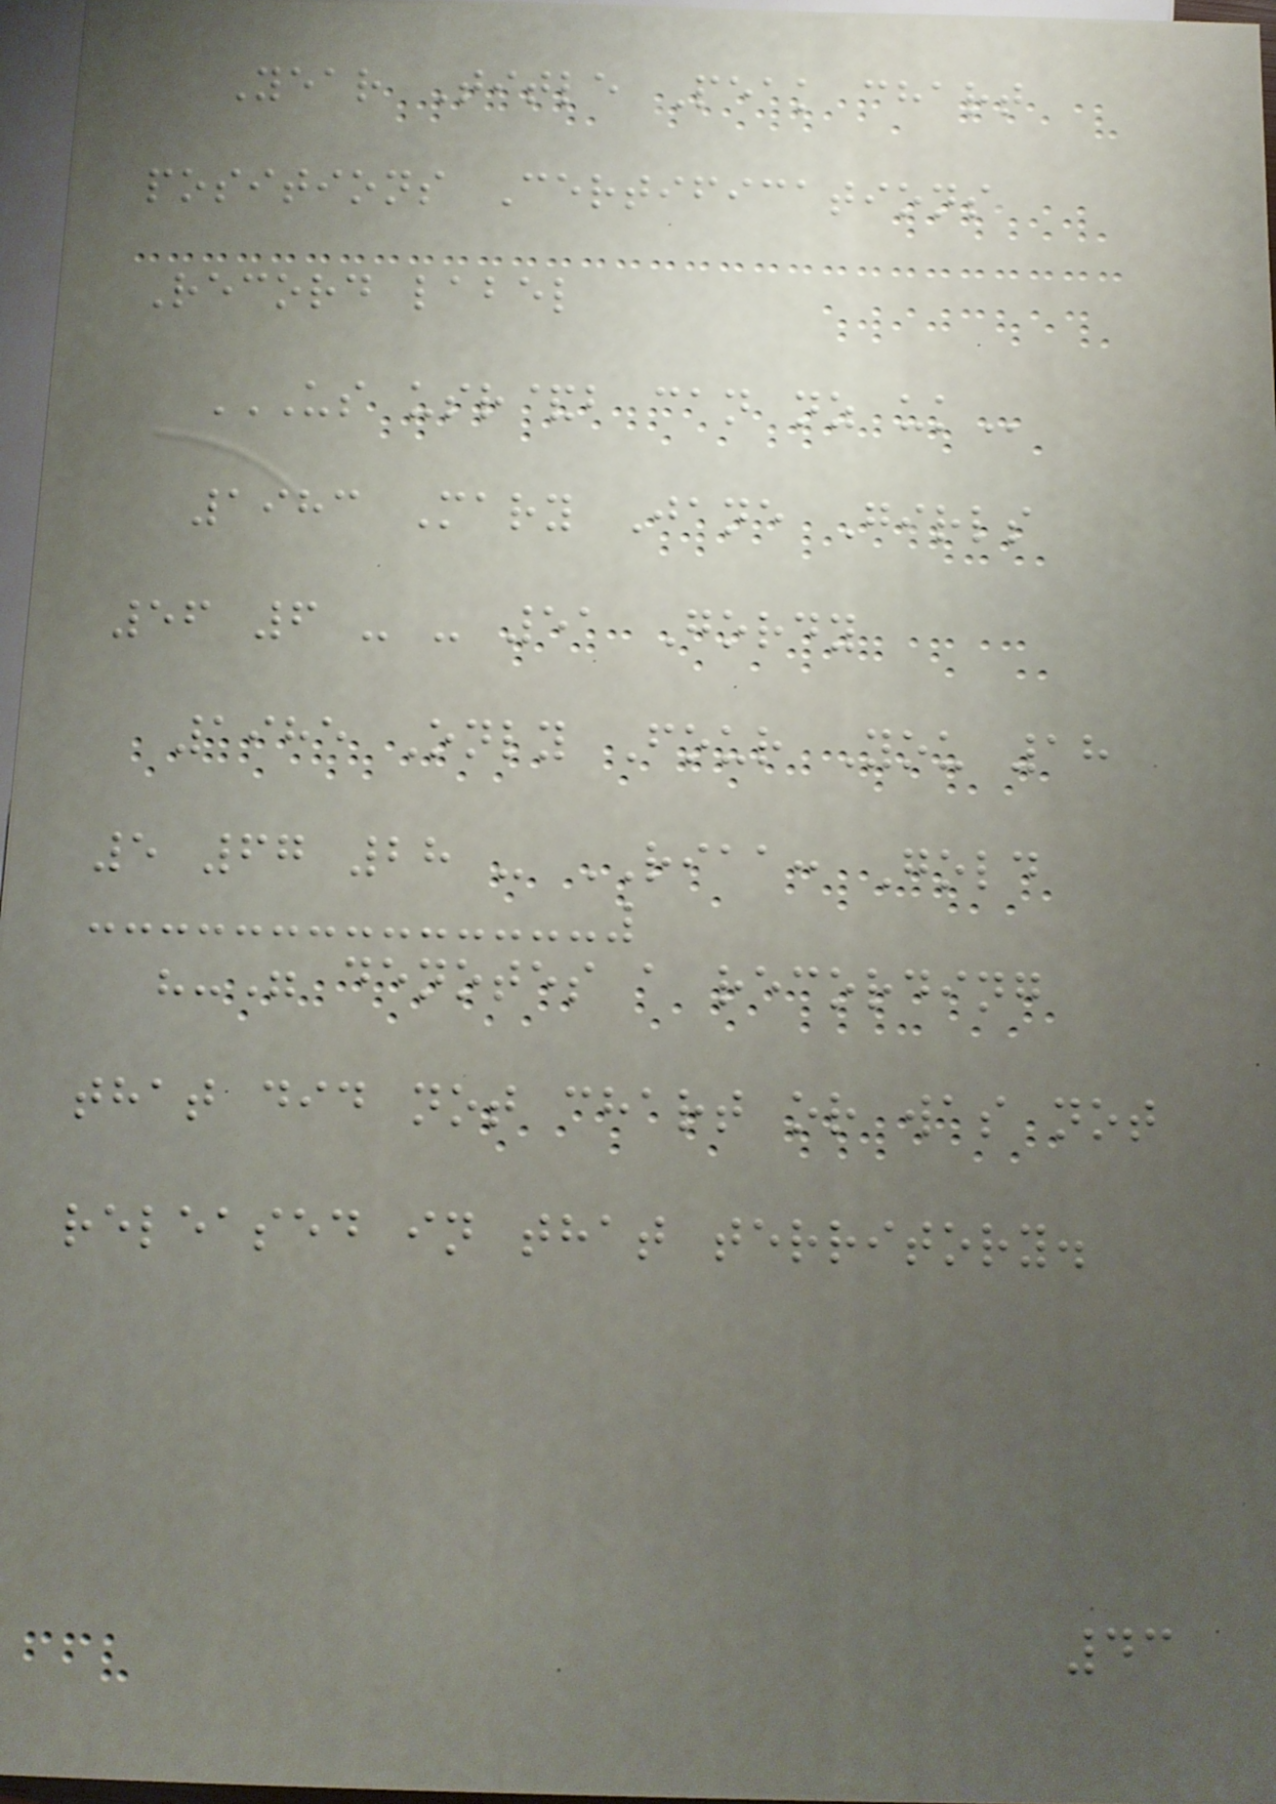Year Title Peak chart
positions Certifications
Record label
US USR&B CAN NZ UK
1983 Mary Jane Girls
56 6 - - 51 Gordy
1985 Only Four You 18
5 67 28 - RIAA: Gold
"-" denotes a recording
that did not chart or was not
released in that territory.
43
